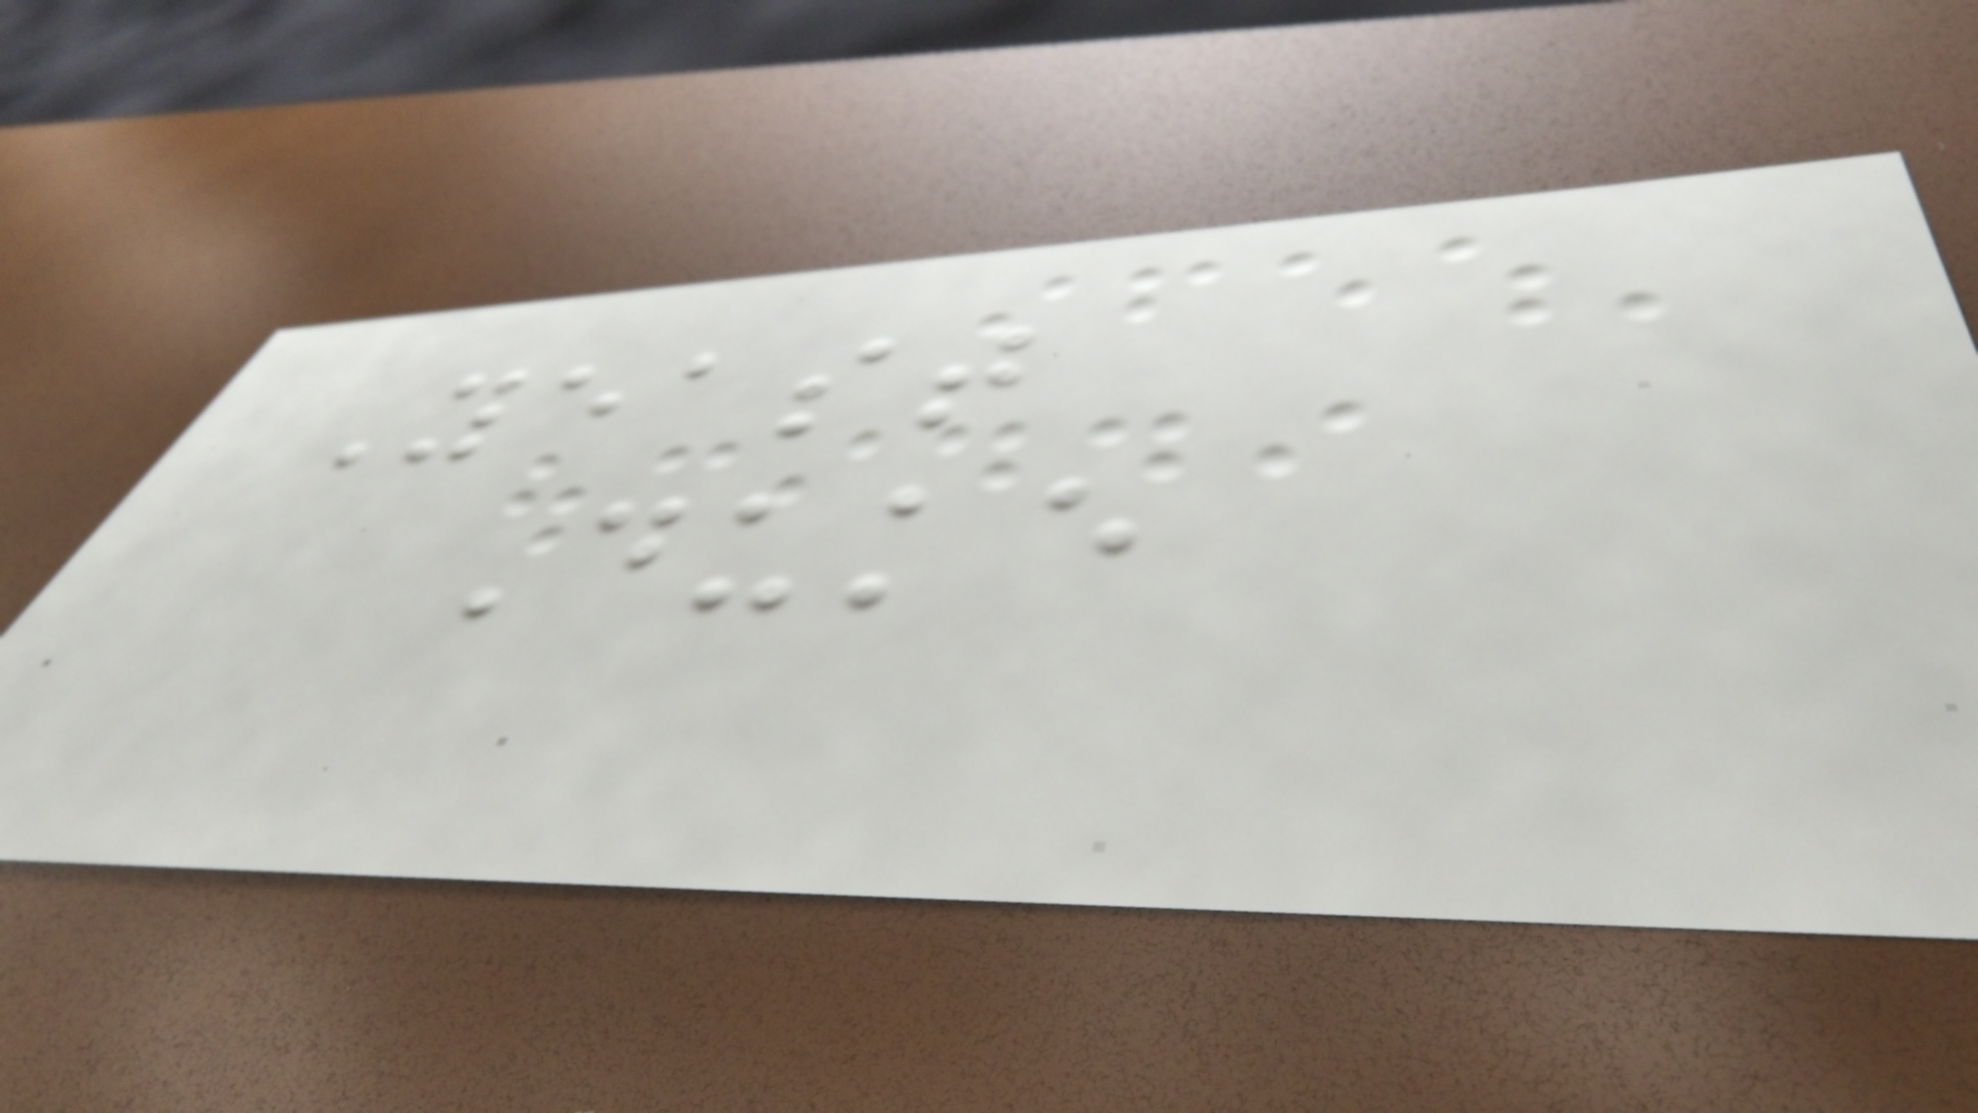Yeast
Duke
